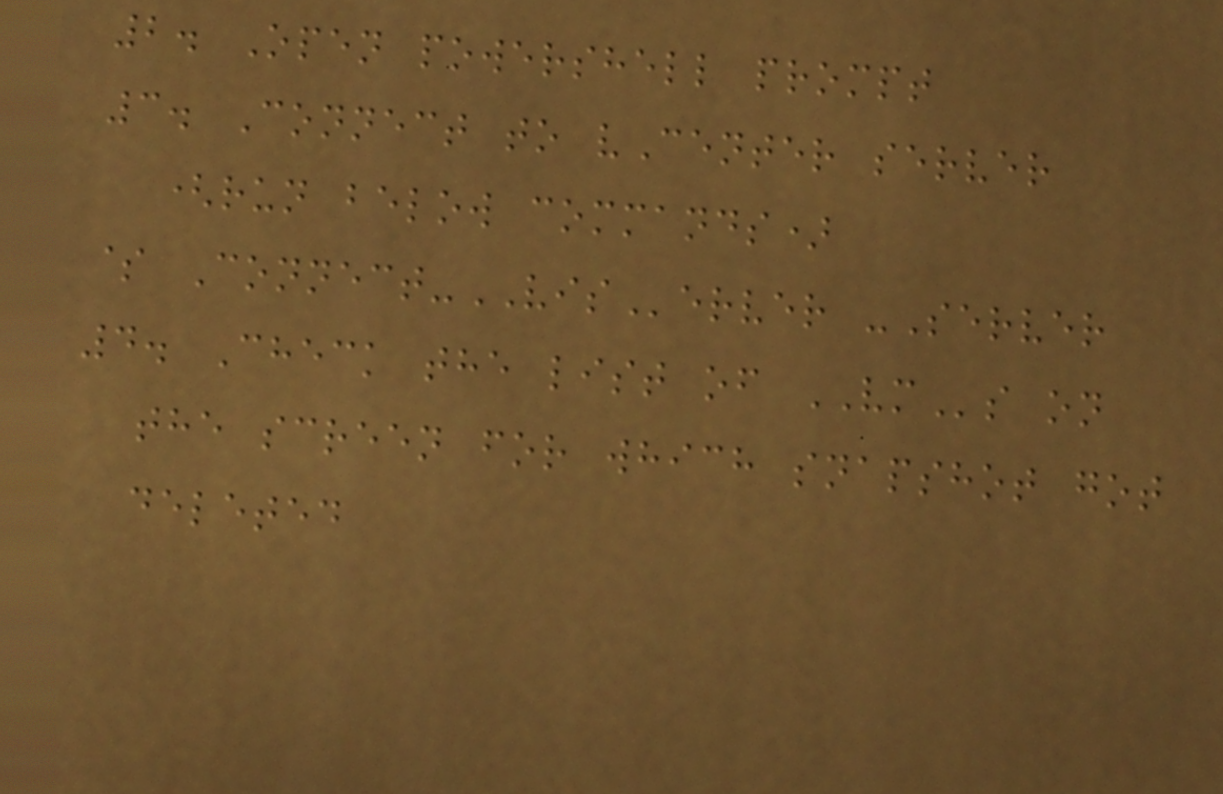2. Open powershell prompt
3. Connect to vCenter server
(run below commands)
$ Connect-VIServer -Server
4. Check the list of VMs on
the screen for which snapshot got
deleted
